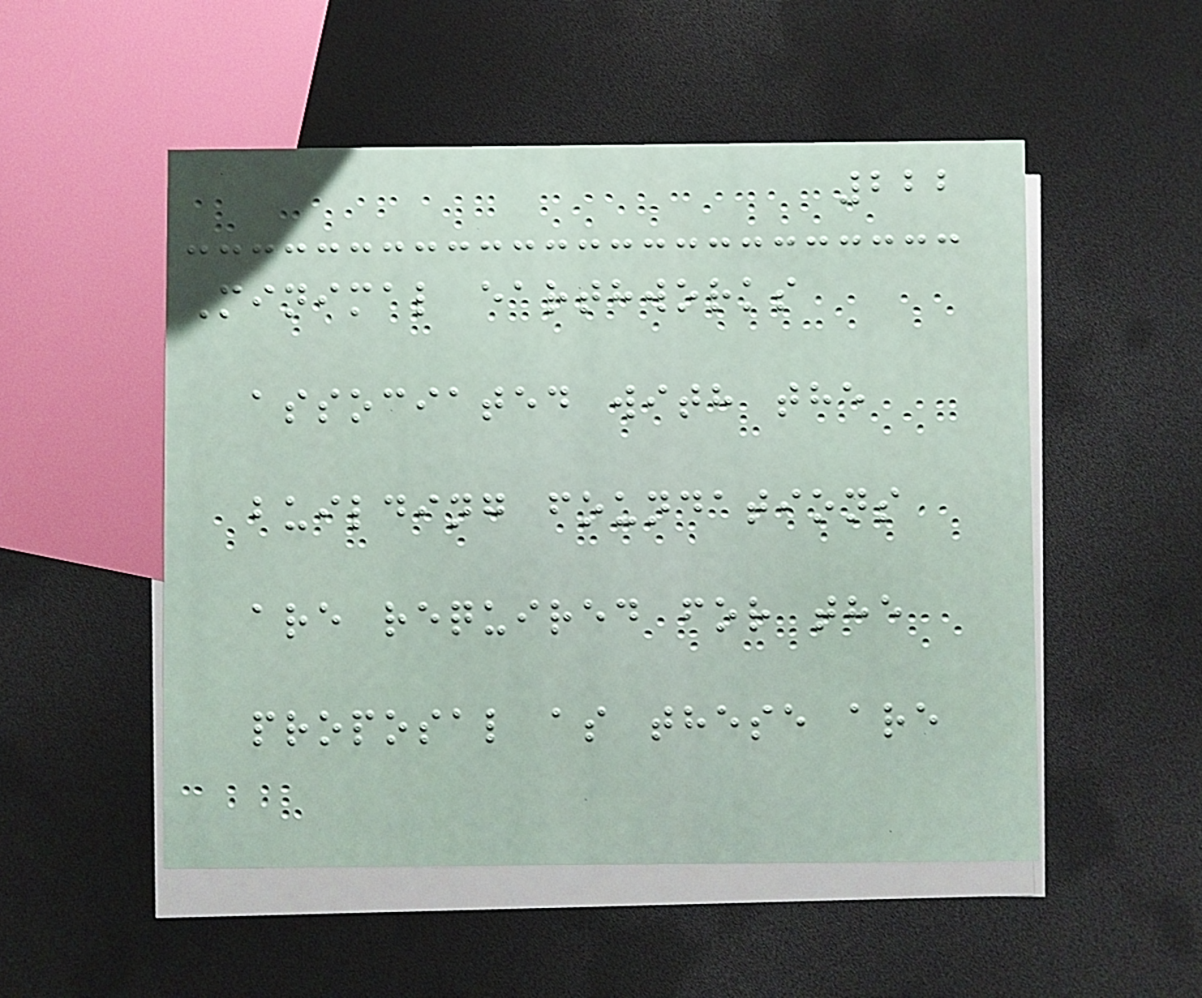222
Minimal earthworks
associated with the
building foundations
are required for the
proposal as these are
